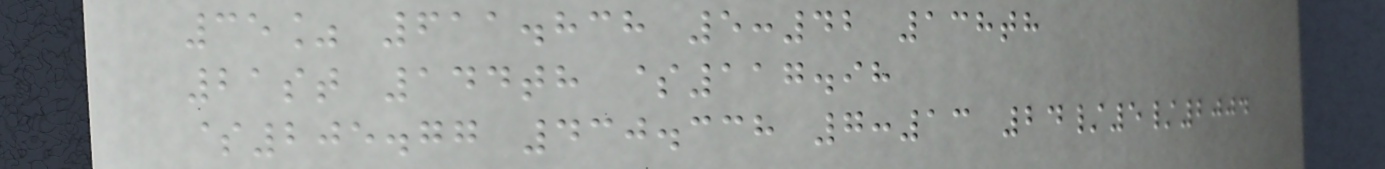35% 611.838 5:42 138th
21st 144th $117.98
$205.77 430.338 7:13 24/5/2004
